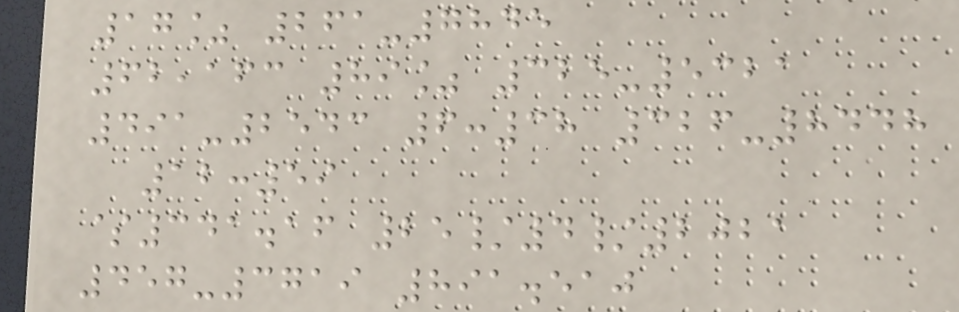17% 261-7845
62,163 89% 325-5321
491-2543 6:38 326-8448
12:59
$341.16 25/4/2021
457-3719 891.510
